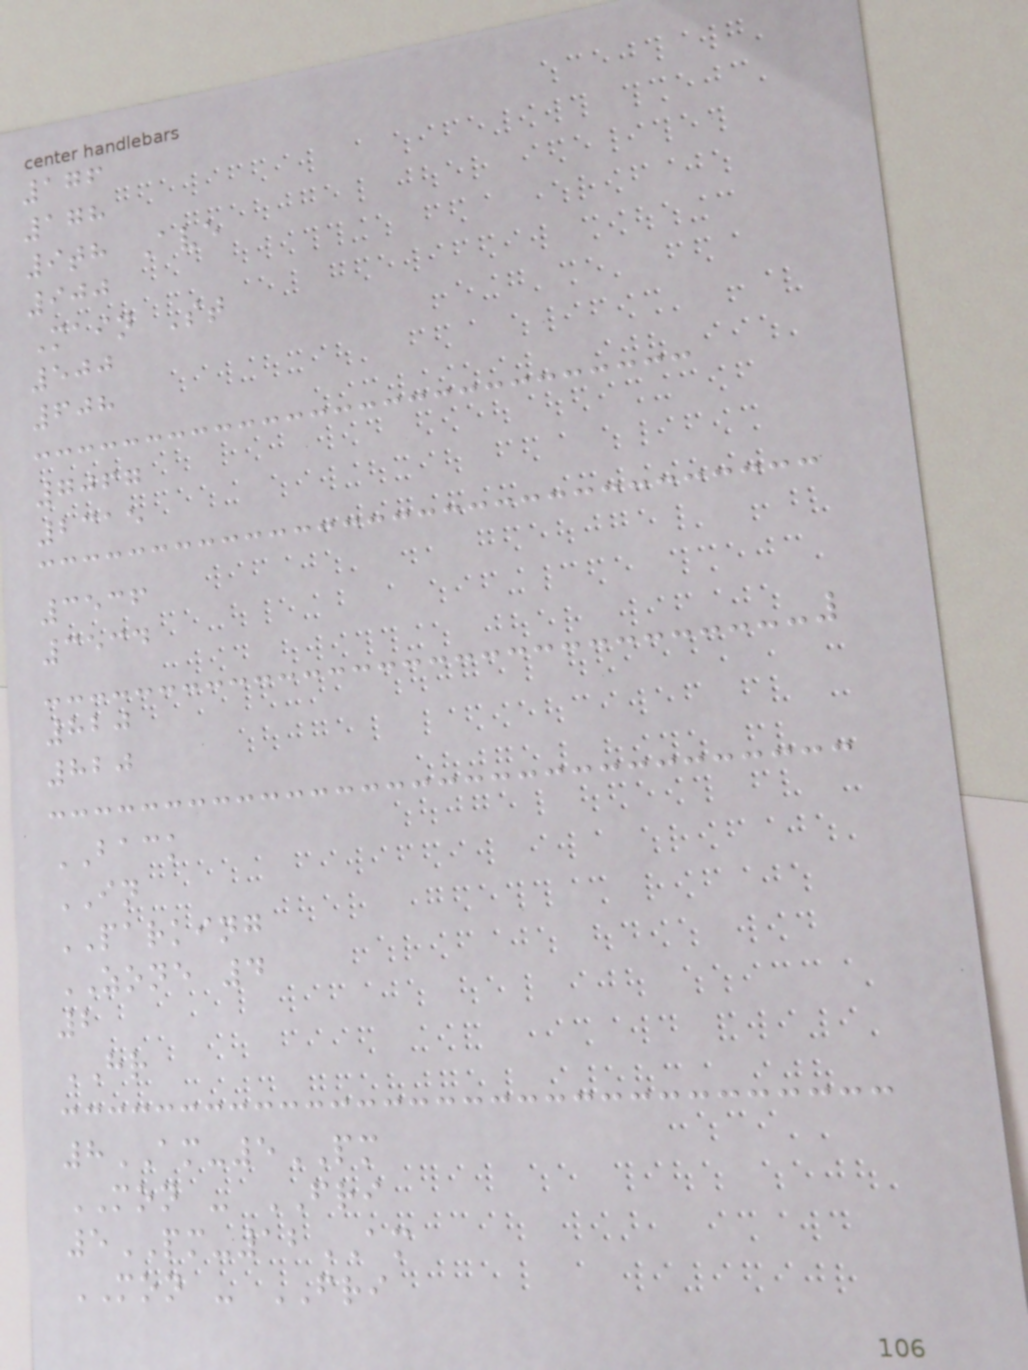176
178
9th Ave
900
Main St
500
608
7067
2315
3536
3534
820
820
BACK
IN
PARKING
ZONE 4
2
HR
8AM-5PM
MON - FRI
5PM-12AM
MON - FRI
